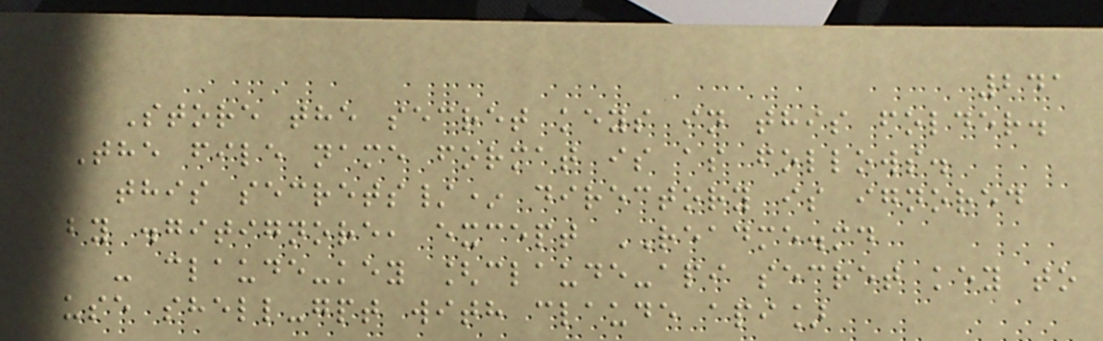241
Store the secret keys in this folder.
The file name format is as follows.
this secrets/* directory is ignored
by .gitignore, except README.md
- claude-key [claude-api secret key to
use shell-gpt with claude api]
